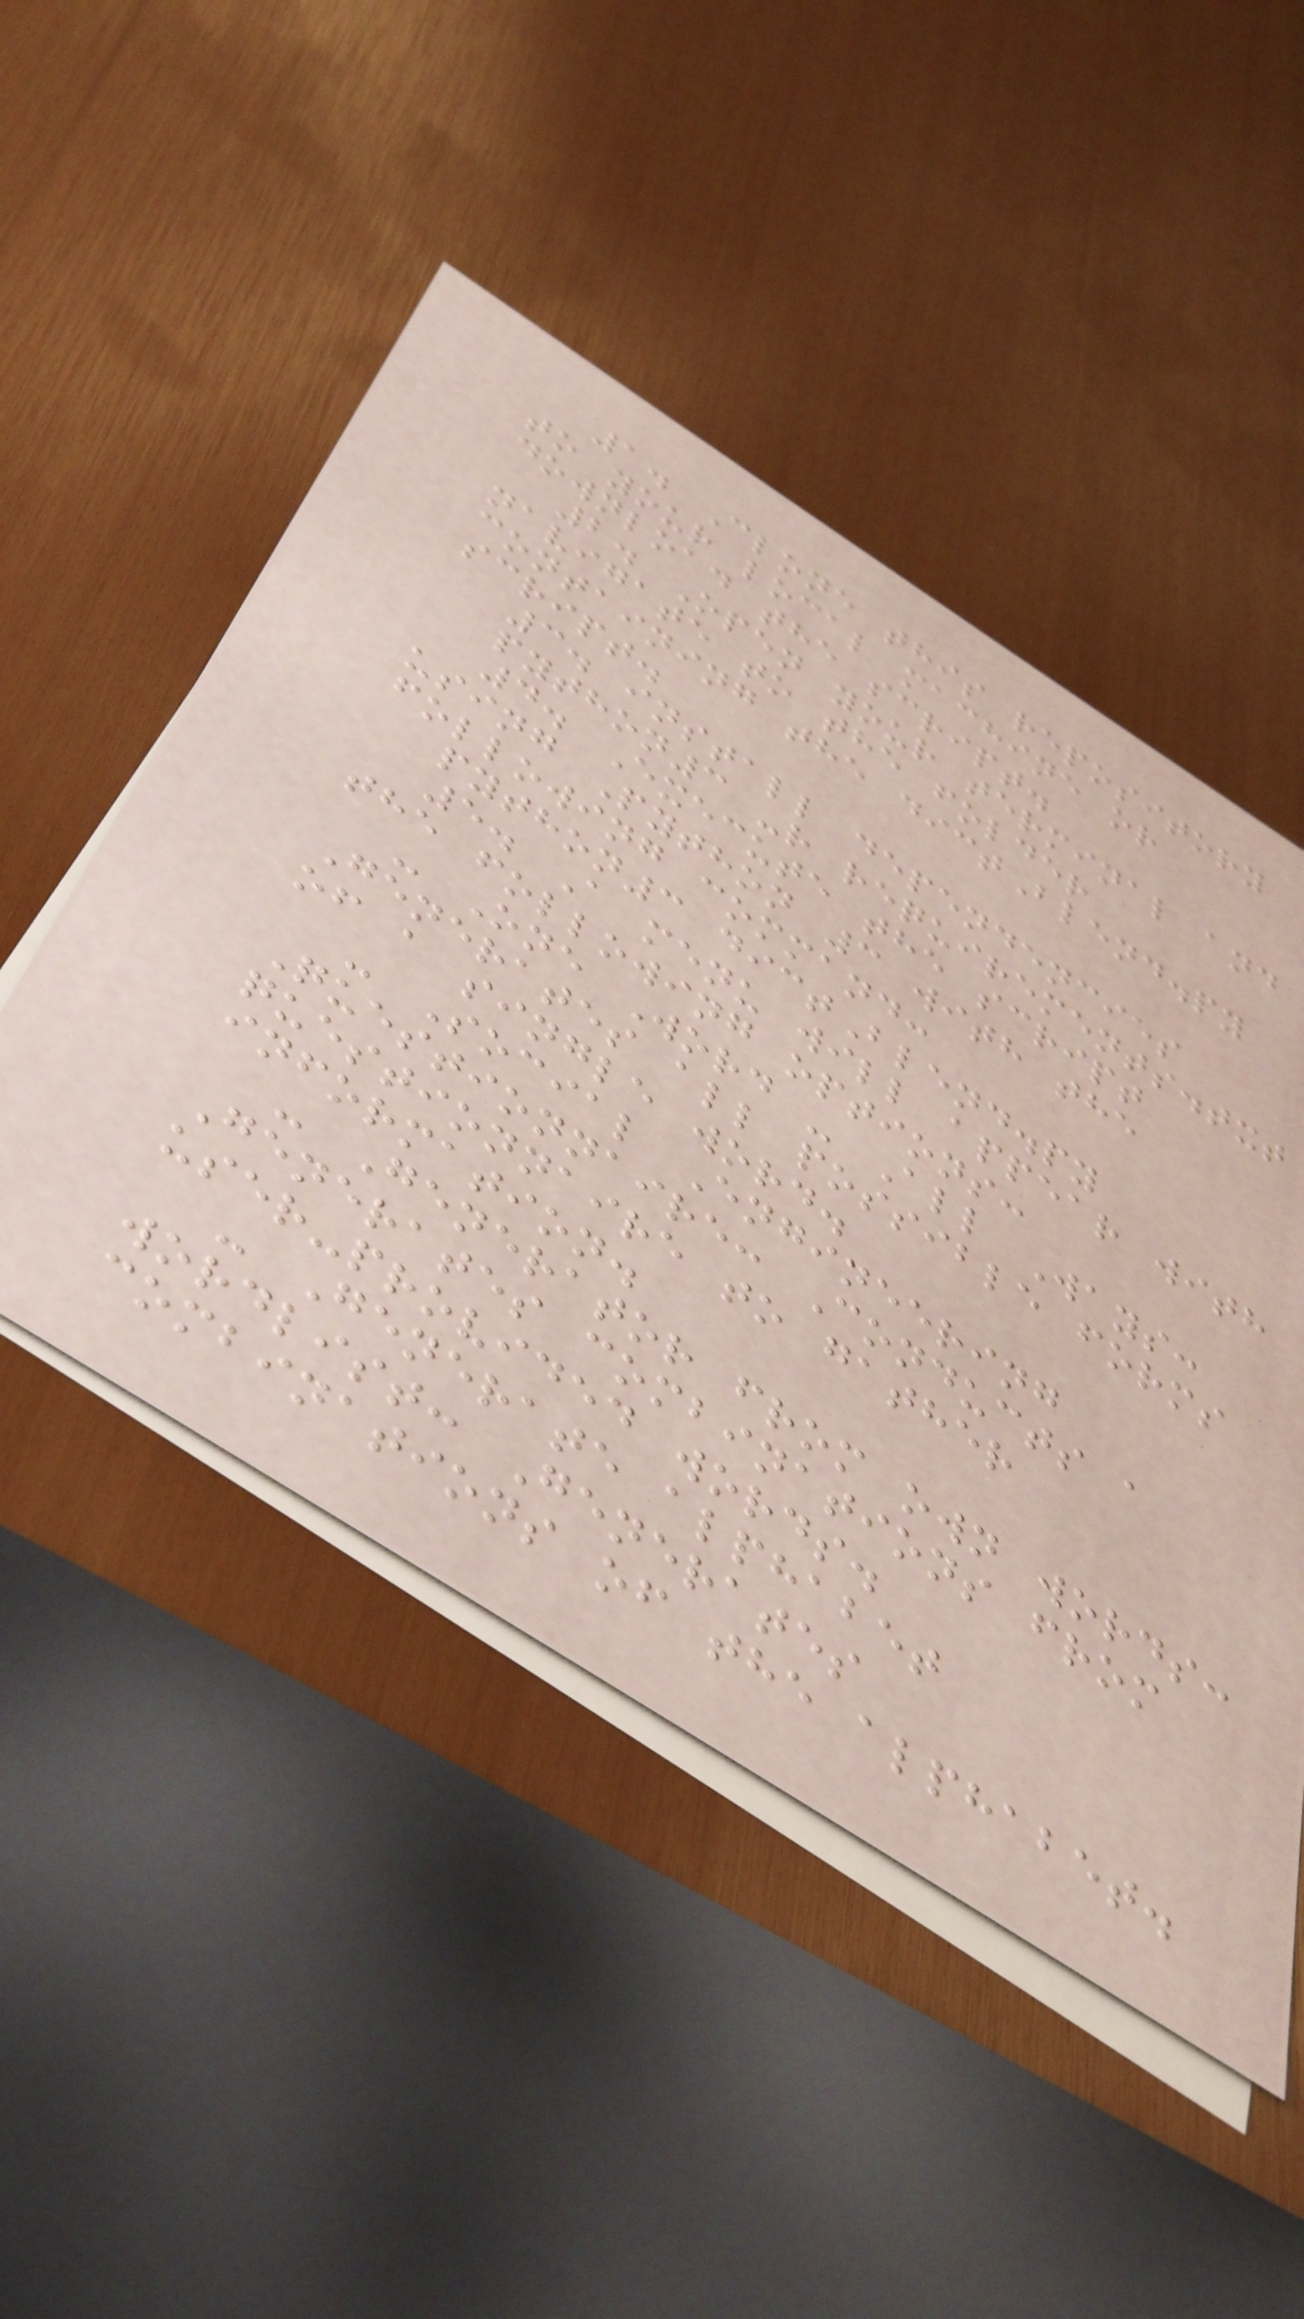1. Clone this repository
to your local machine or
download the script.
2. Open your terminal and
navigate to the folder
containing the dictBlend.py
script.
3. install dependencies
python3 -r requirements.txt
4. Execute the script
using Python 3 with the
following command:
python3 dictBlend.py
5. A menu will appear with
the following options:
- One Word - All Ways:
Generates all possible forms
of a single word.
- Social Engineering
Questionnaire: Conducts a
questionnaire to gather
information.
- Generator from own words:
Generates combinations from
user-provided words.
- Generate alphabet
wordlist: Generates
combinations of the alphabet.
